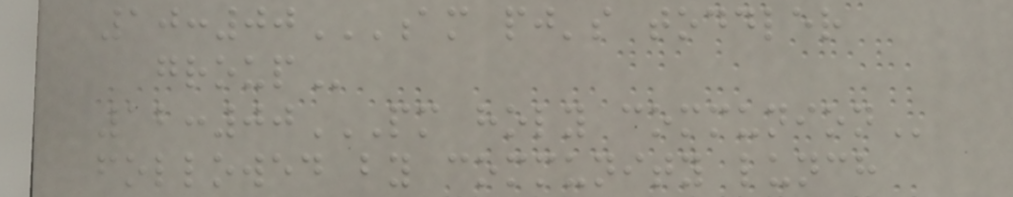10:00AM PJ'S TODDLER
GROUP
12:00PM HOLY COMMUNION
followed by community lunch
